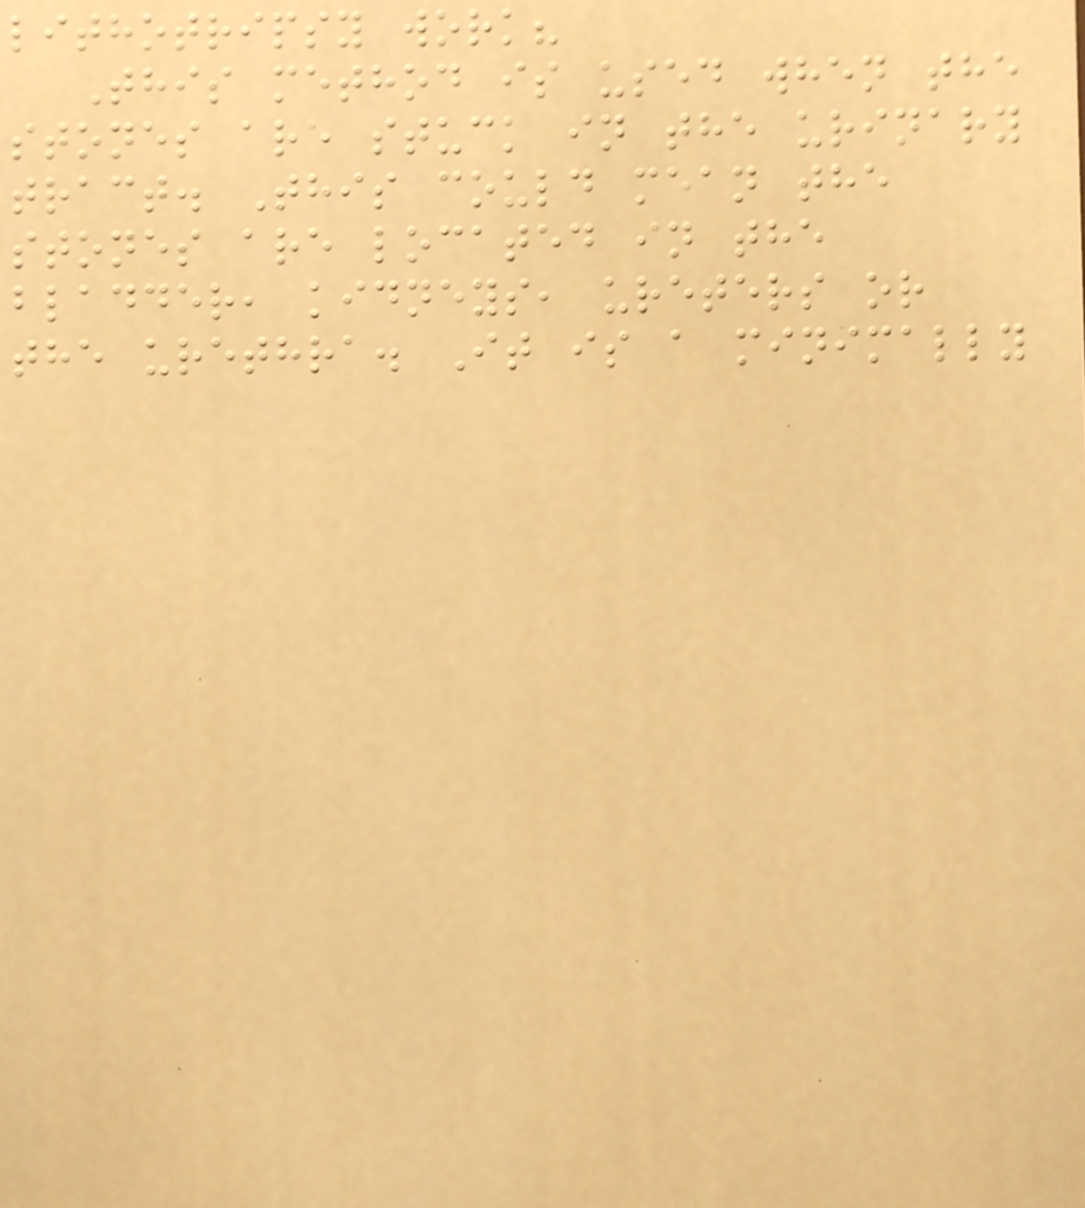lithotripsy work?
This method is used when the
stones are stuck in the urinary
tract. This could mean the
stones are located in the
bladder, kidneys, ureters or
the urethra. It is a minimally
